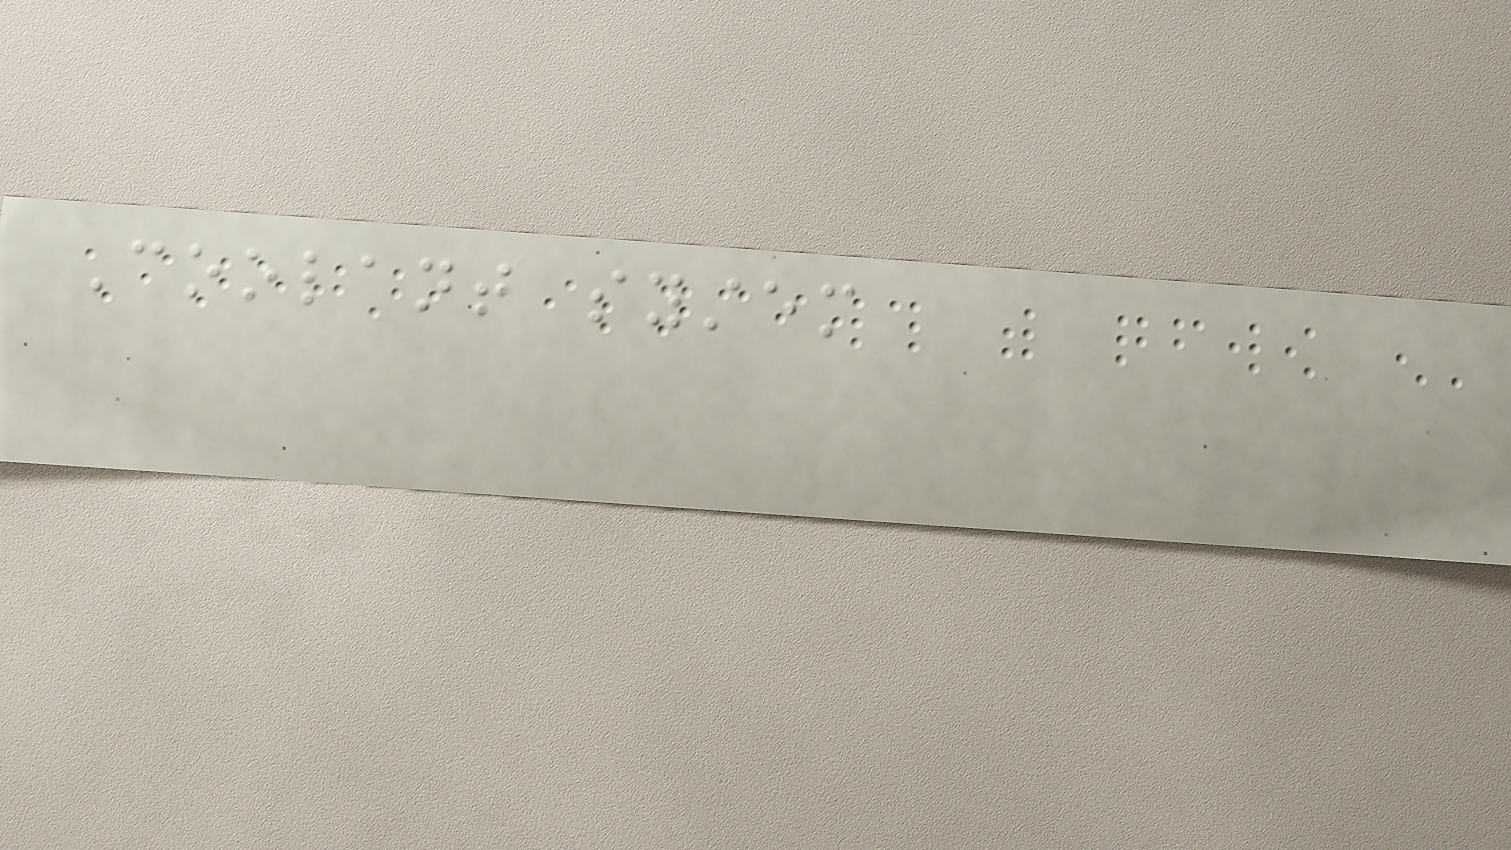Coolant system
